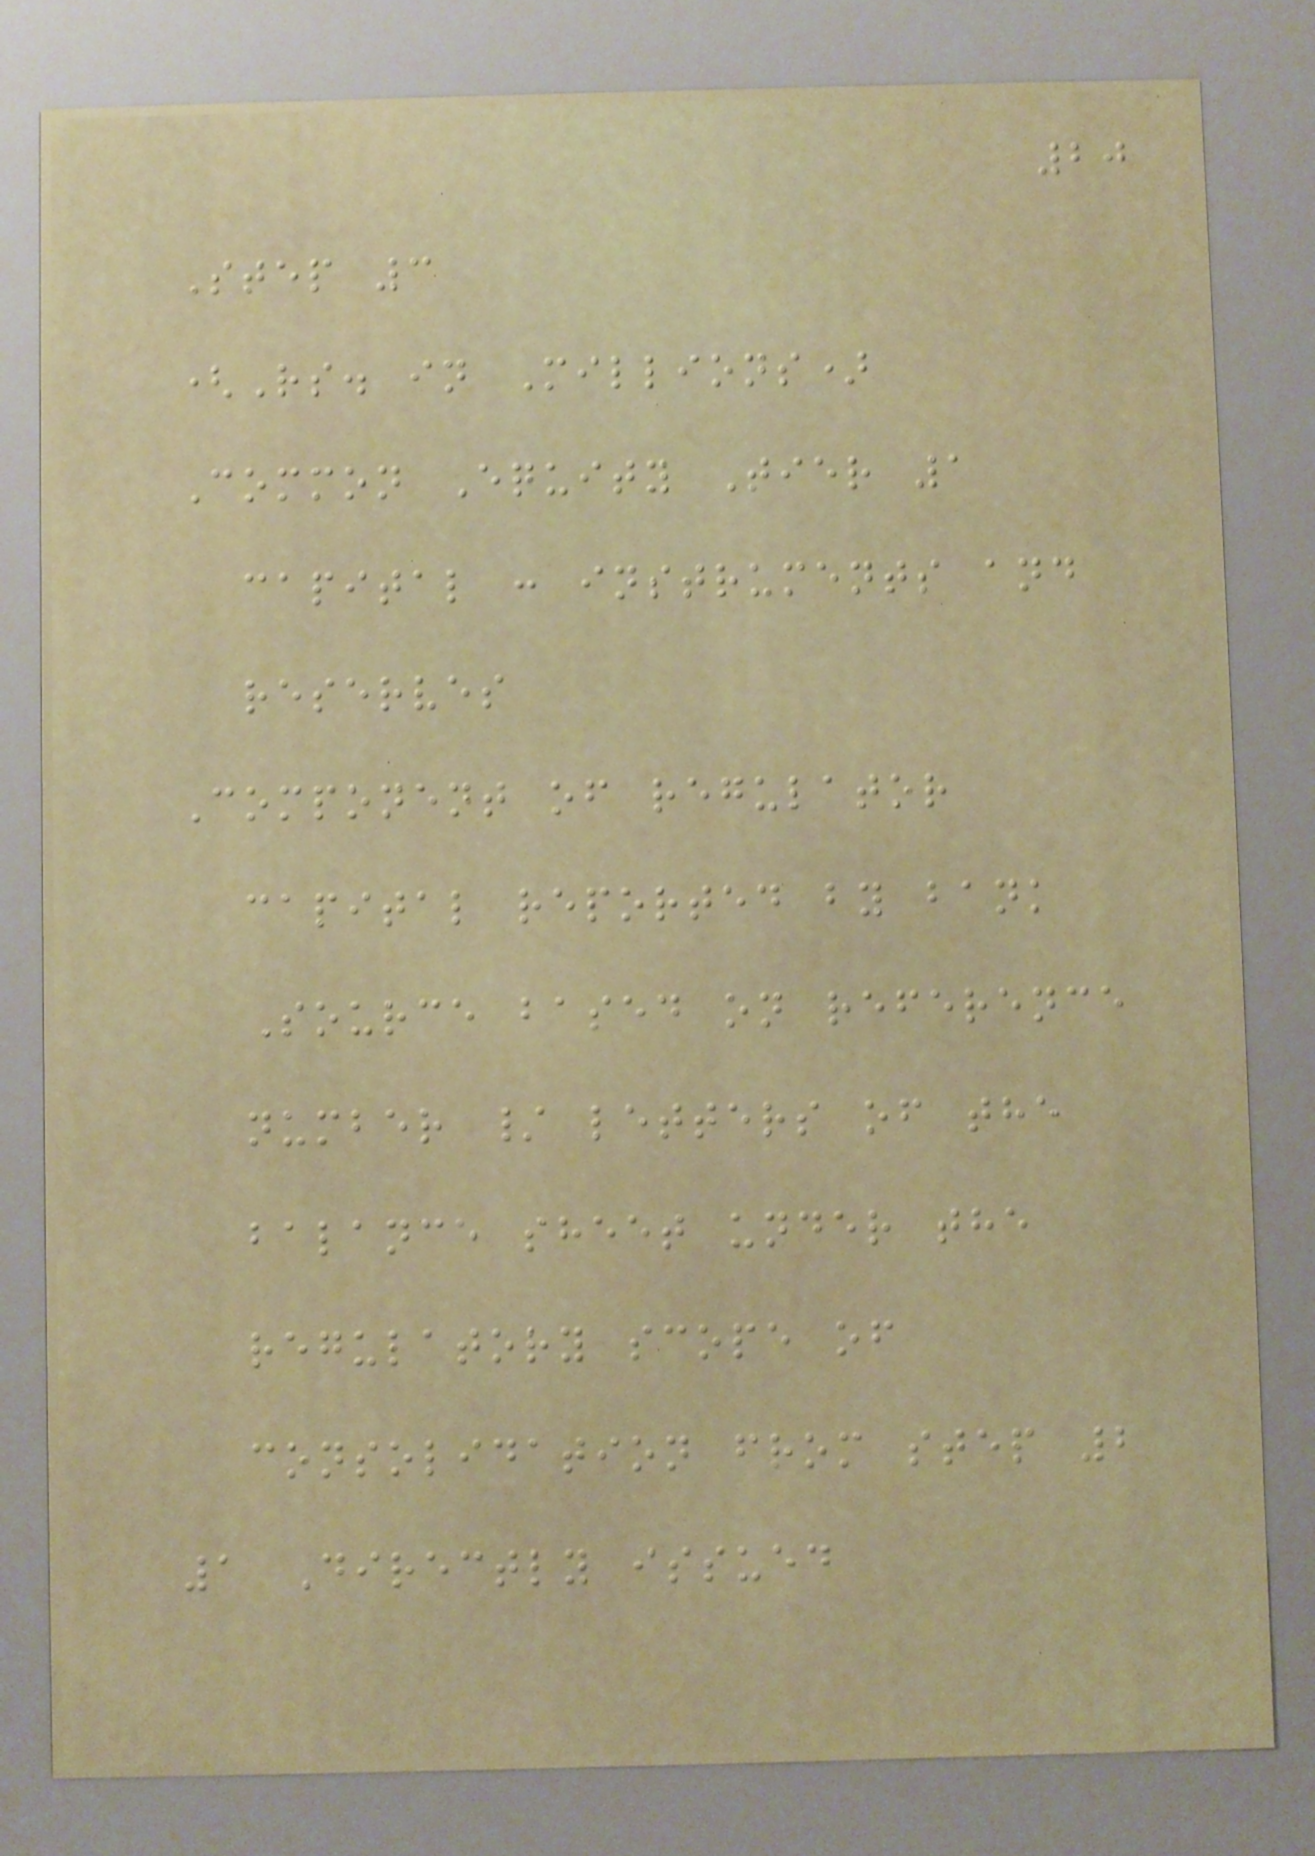20
Step 3
(Rs. in Millions)
Common Equity Tier 1
capital : instruments and
reserves
Component of regulator
capital reported by bank
Source based on reference
number / letters of the
balance sheet under the
regulatory scope of
consolidation from step 2
1 Directly issued
